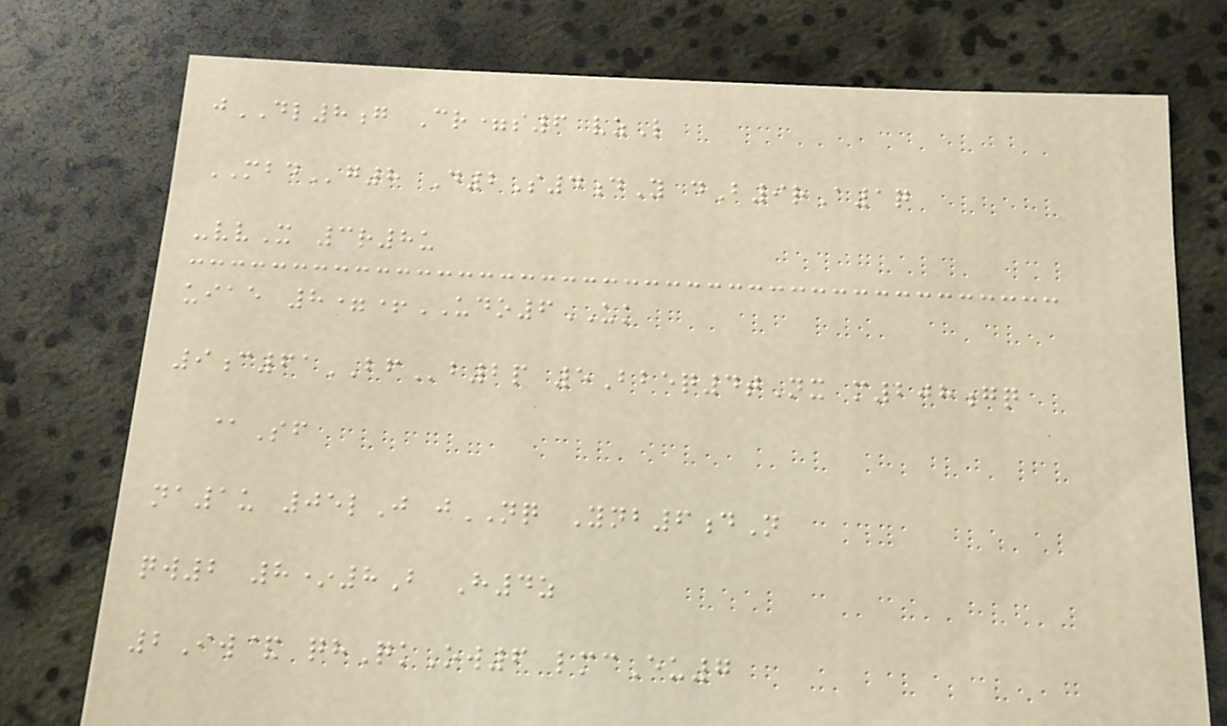jDL8g Cr=s6 vzL
MBDg8 D2S4dY dB9rA1q
-vvX 3r8u
uiae 8=+UDO6UK
9c61BFb2p 5Bbeq4tNx m208gq
@Sf
na1u 05lJ jNQ Ynb6dN
qw2 8*8B H4z
2Iw& qhQkOw6 lmcEu7
